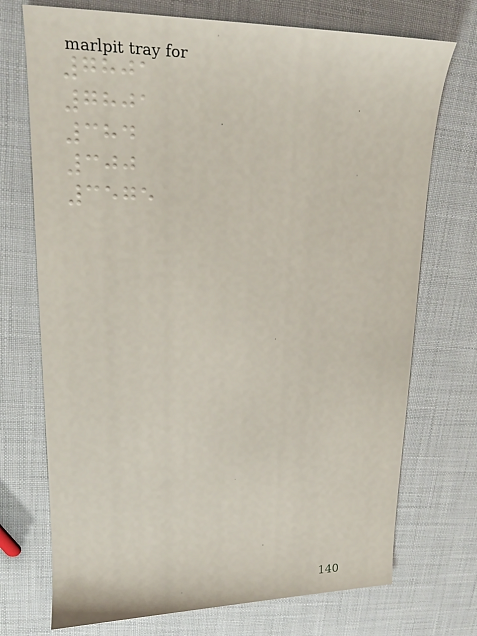7801
7801
384
300
3575
